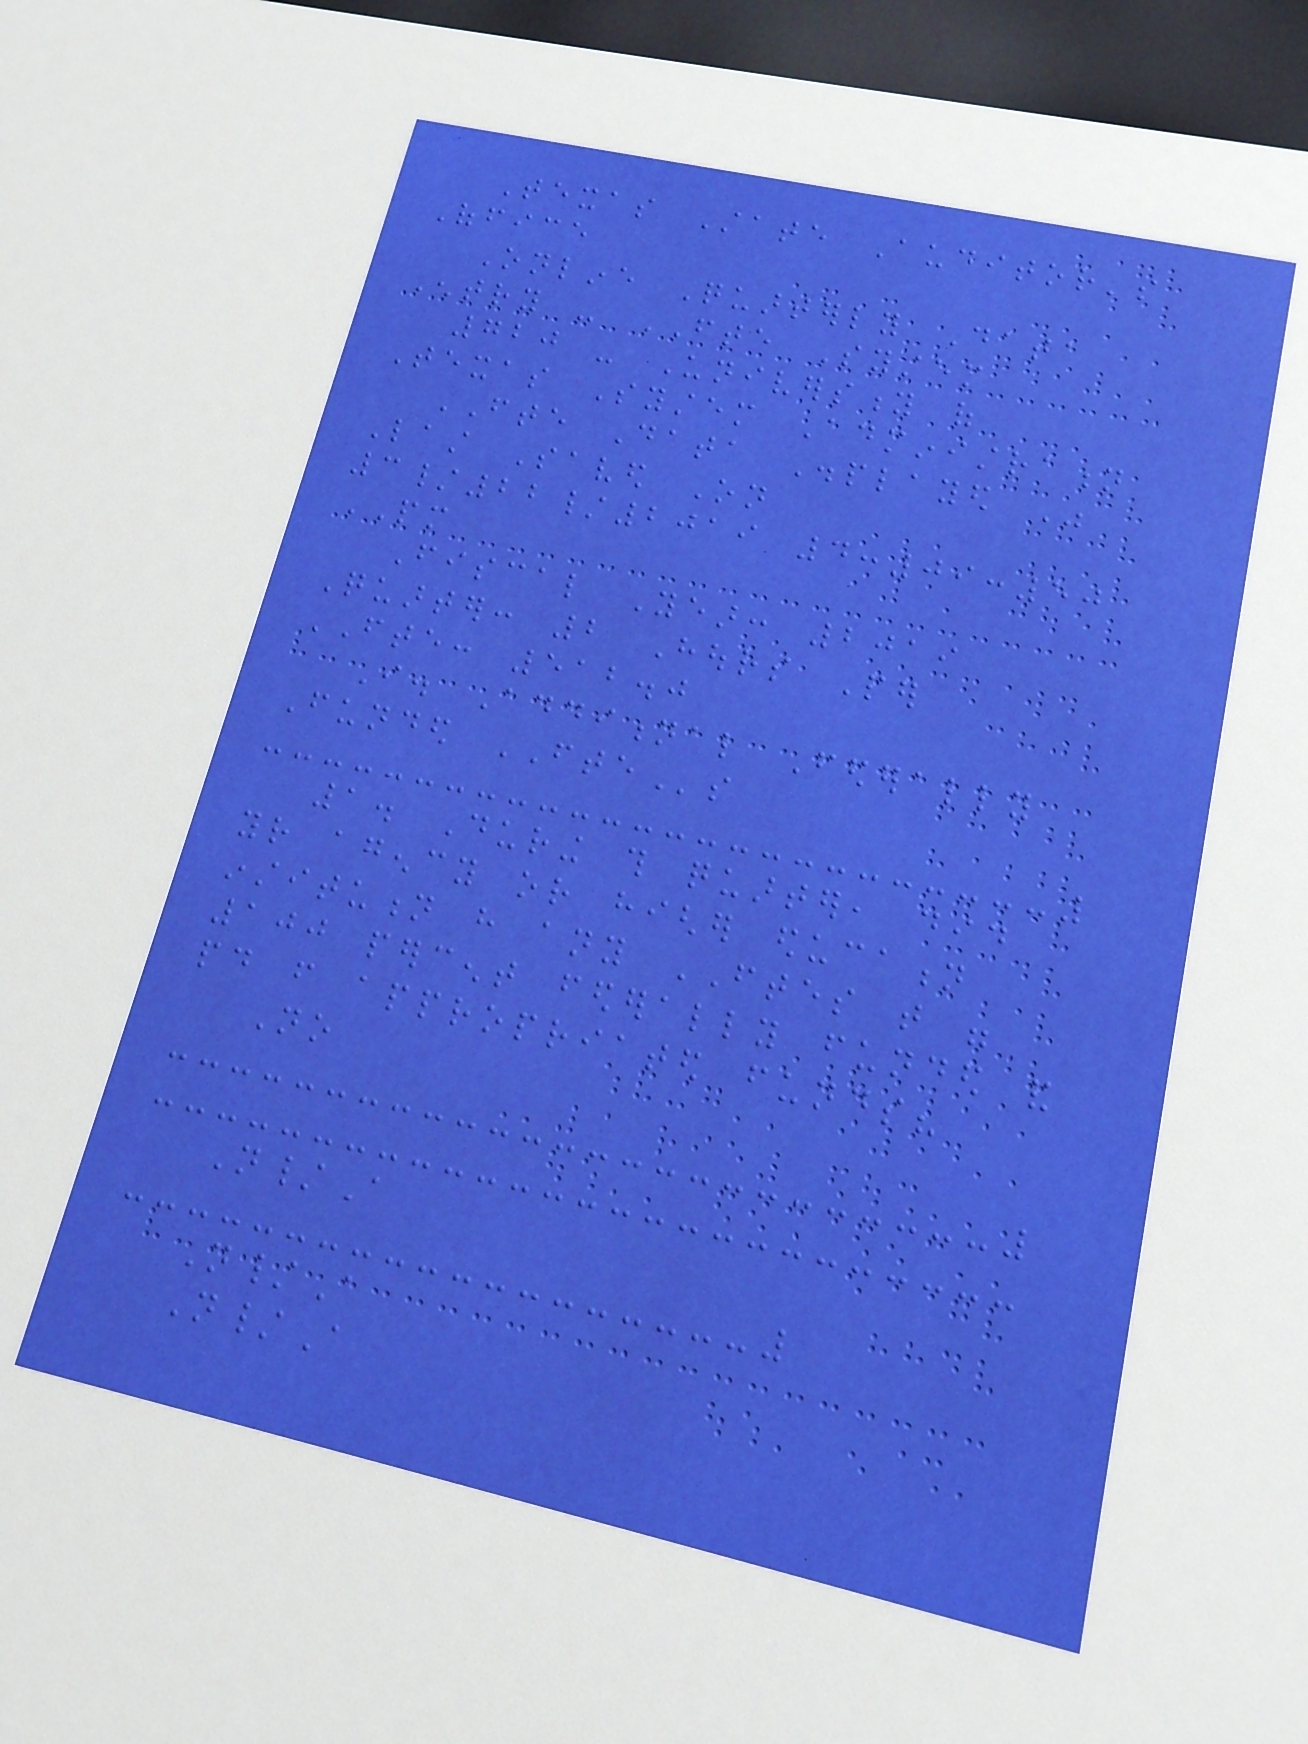Texas State Auditor's
Office
Online Quarterly Data
Entry - FTE System
720 - University of
Texas System Administration
FTE Data Displayed Was
Last Saved On
3/22/2019 4:09:50
PM
Fiscal Year: 2019
Quarter: 2 Hours Per
FTE: 512.0
I. Additional Federally
Funded FTEs
1. During this quarter, did
your agency or higher education
institution have any FTES that were
100 percent federally funded and
paid from appropriated funds?
No
N/A
N/A
N/A
